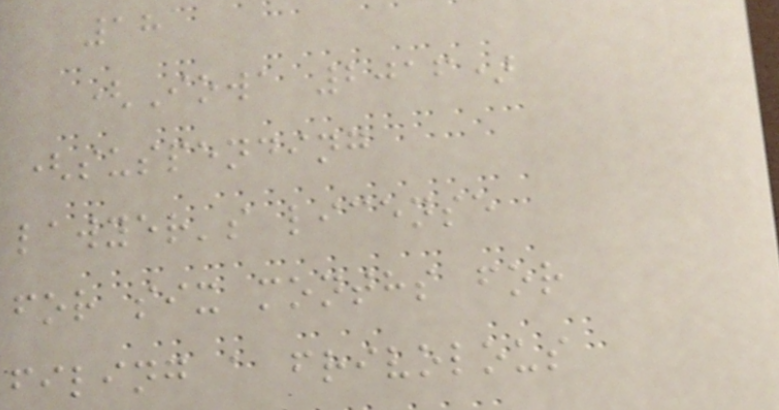18
(Iowa 2016)
(suspending
lawyer's license
for six months for
filing a frivolous
